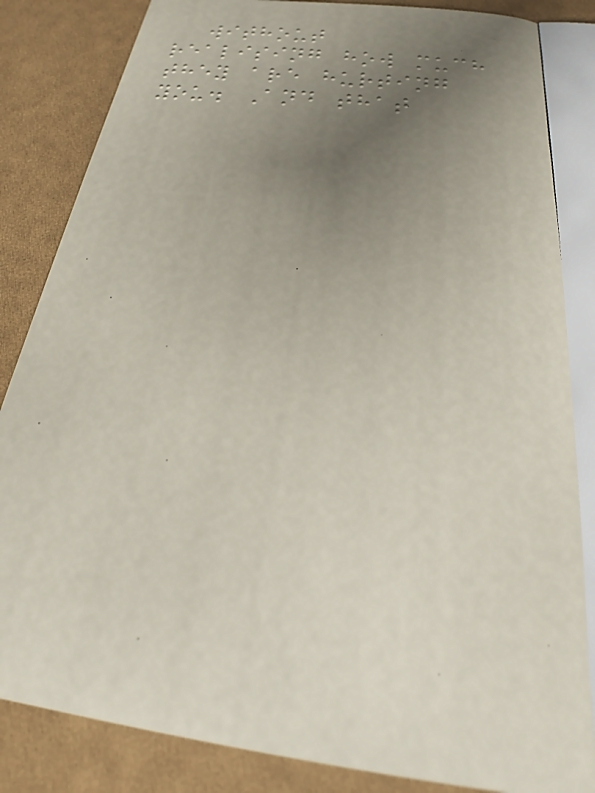without
realising how much
they are hurting
you. And that
